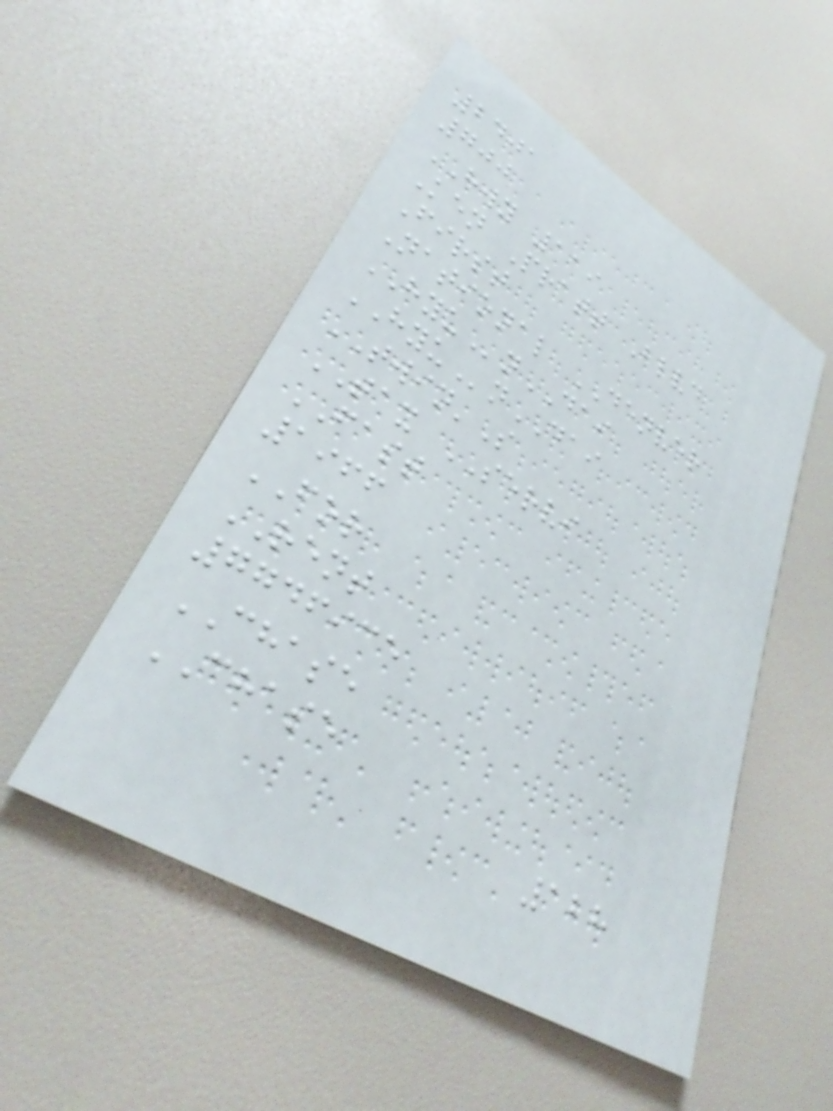2401
700
HWY 119
Ken Pratt Blvd
First
National DENVER
HYUnDAI
HYUnDAI
TWIN'S
TAX SERVI
FAST
1966
FOR
RENT
7746935
CHASE
CHASE
128
